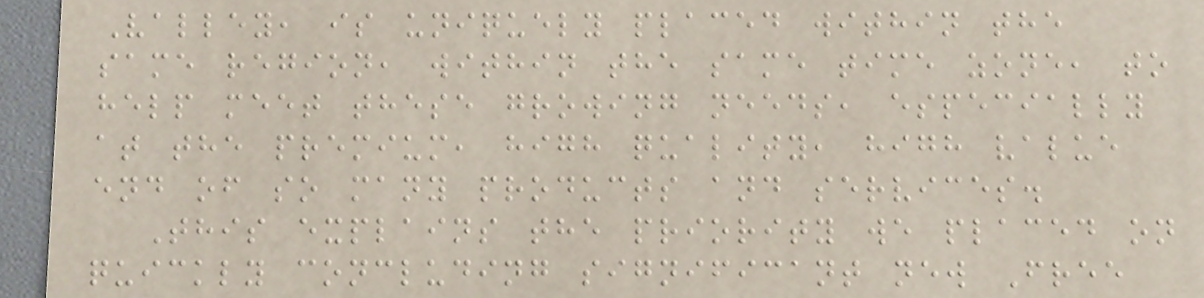Valley, is uniquely placed within the
same region, within the same time zone, to
help meet these growing needs, especially
at the premium, high quality, high value
end of so many products and services.
This explains the priority we placed on
quickly concluding significant new Free
